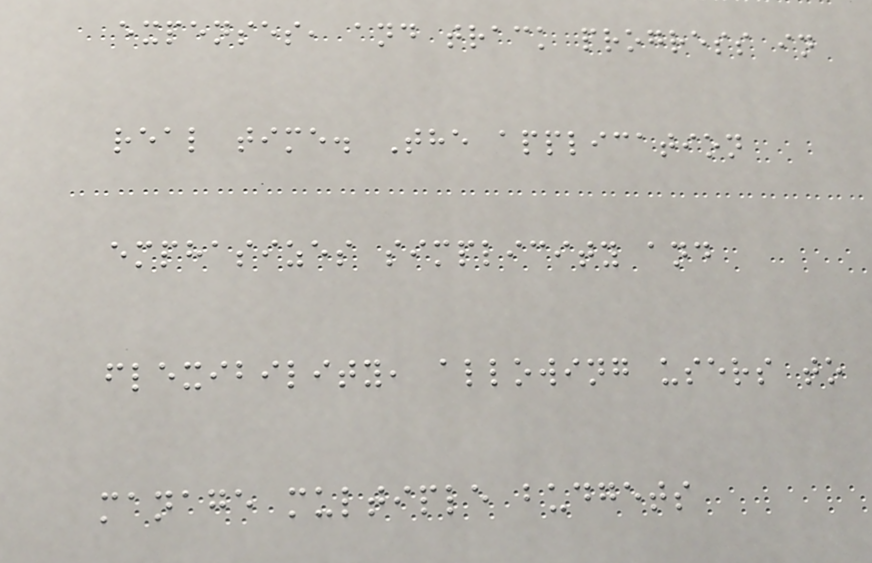expenses, and track progress in
real time. The application
emphasizes simplicity and
flexibility, allowing users to
manage multiple budgets
